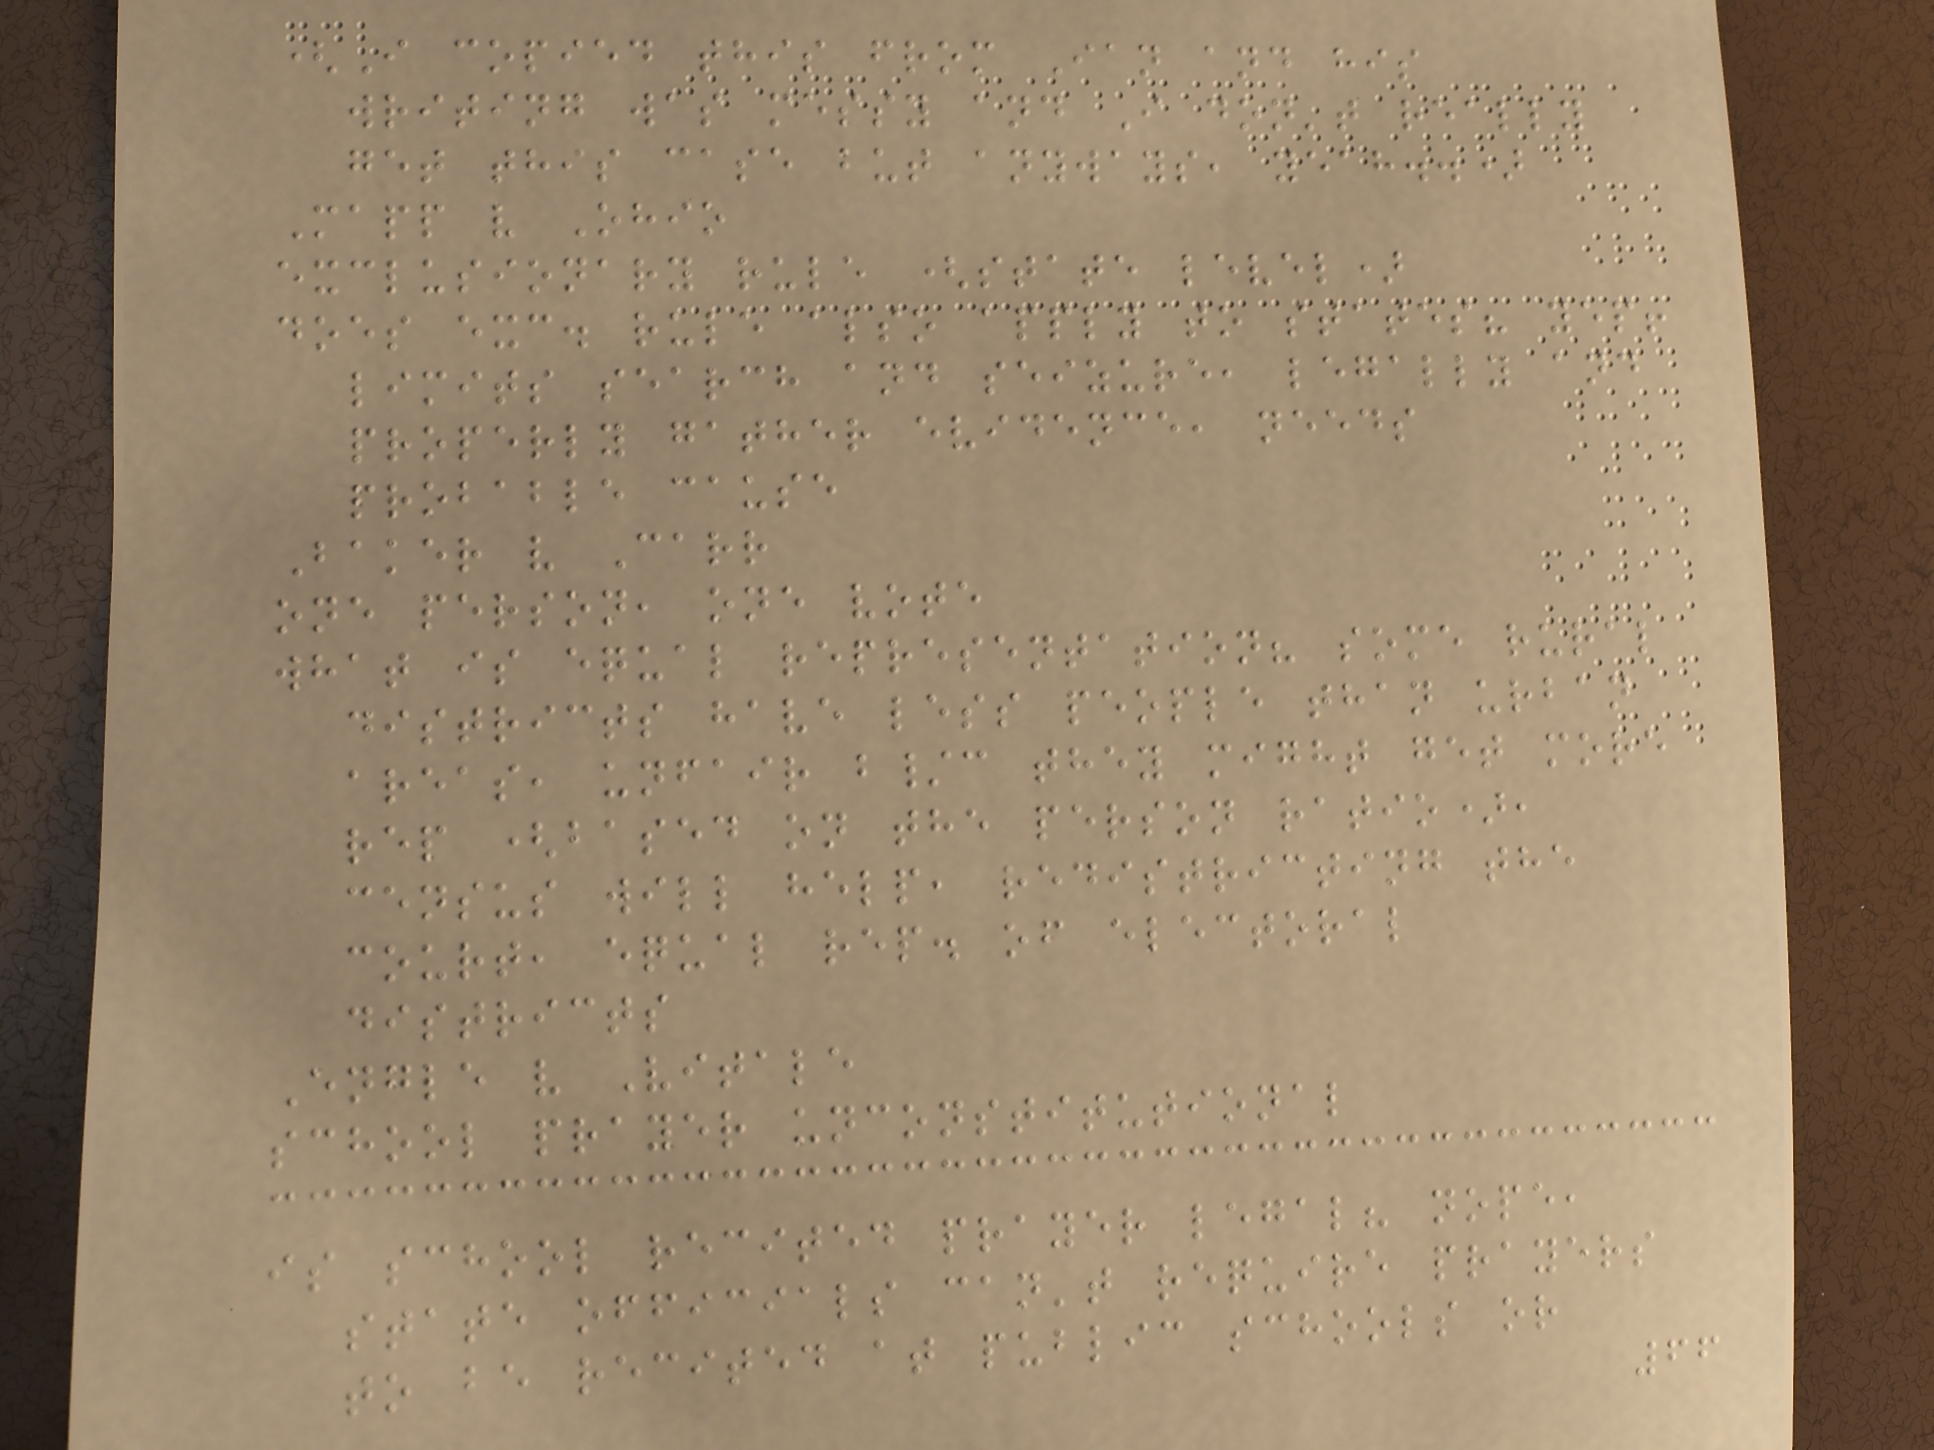(I copied this from Ian and his
writing was messy and I don't really
get this case but anyways, yeah..)
Mapp v Ohio
exclusionary rule (state level)
does exc. rule also apply to states? yep!
limits search and seizure, legally and
properly gather evidence, needs
probable cause
Baker v Carr
one person, one vote
what is equal representation? some rural
districts have less people than urban
areas, unfair b/c they might get more
rep (based on the person ratio),
census will help, redistricting the
court, equal rep. of electoral
districts
Engle v Vitale
school prayer unconstitutional
is school recited prayer legal? nope,
state officials can't require prayers
to be recited at public schools or
66
